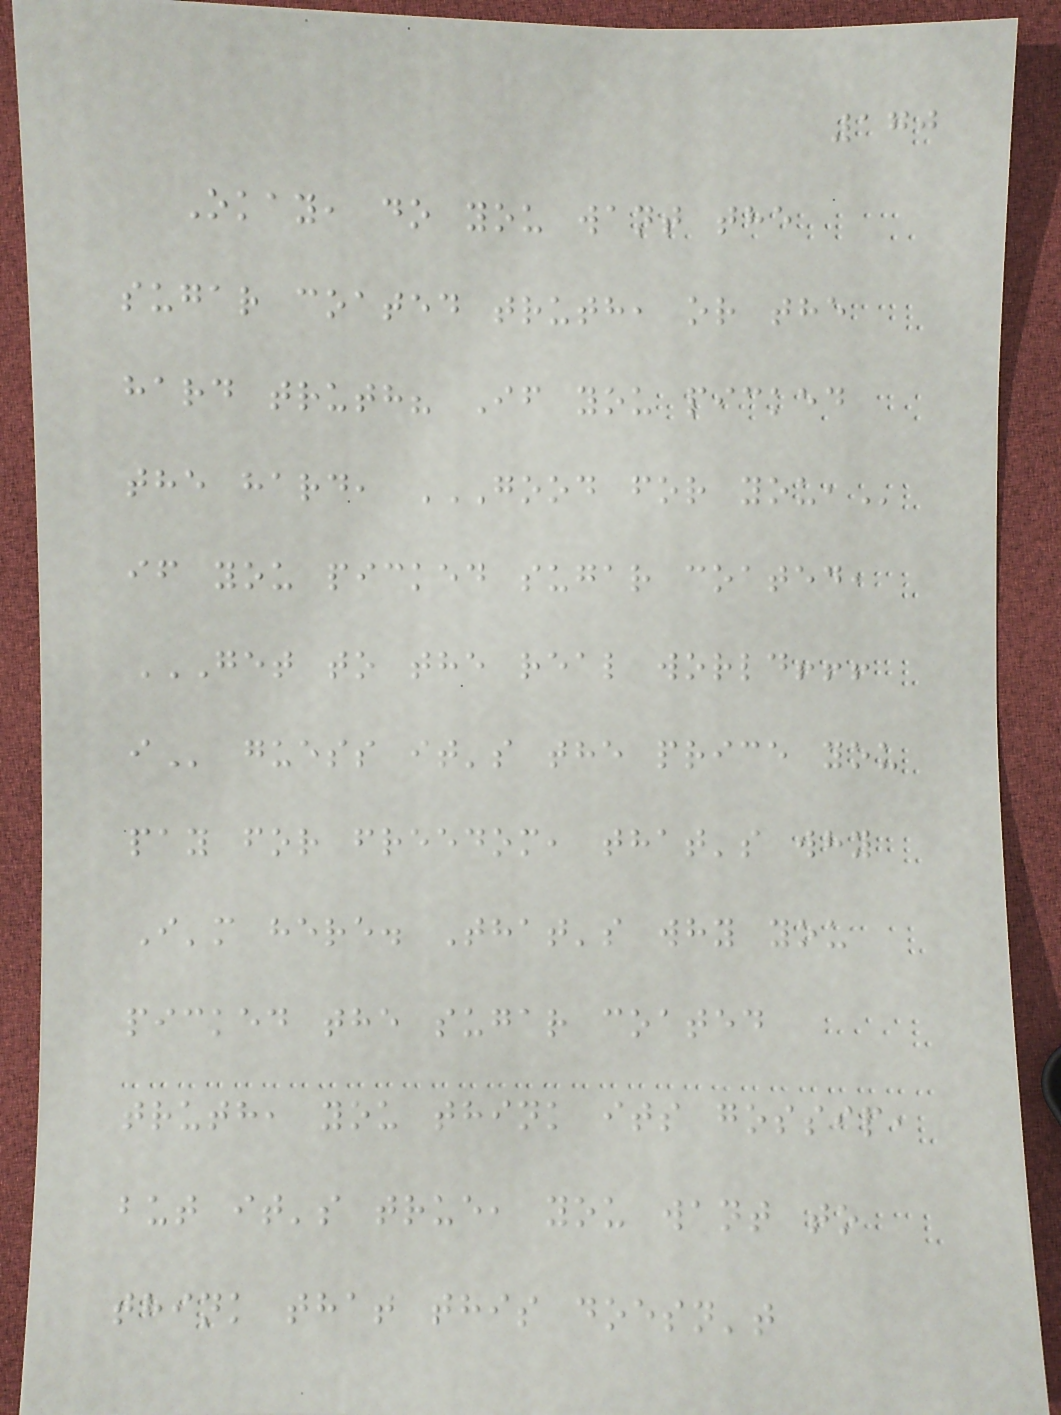170
Okay, do you want the
sugar coated truth, or the
hard truth? If you picked
the hard, GOOD FOR YOU,
if you picked sugar coated,
GET TO THE REAL WORLD!!!
I guess it's the price you
pay for freedom, that's why
I'm here. That's why you
picked the sugar coated
truth, you think its gossip,
but it's true, you want to
think that this doesn't
